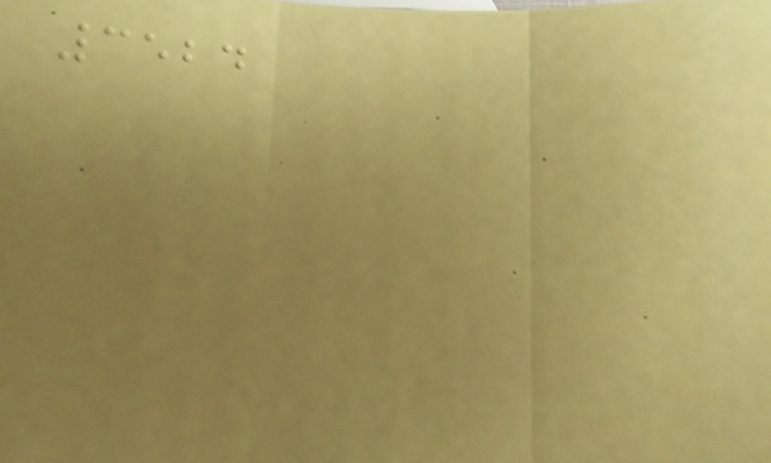3524
